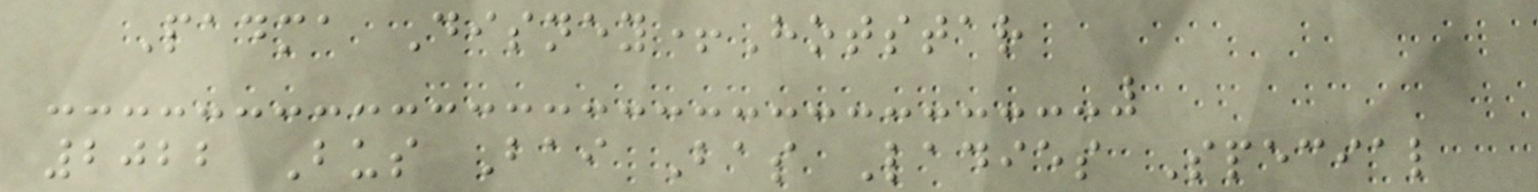Padma Disney+Hotstar
2022 Bus Bai Bas Ladies Special
